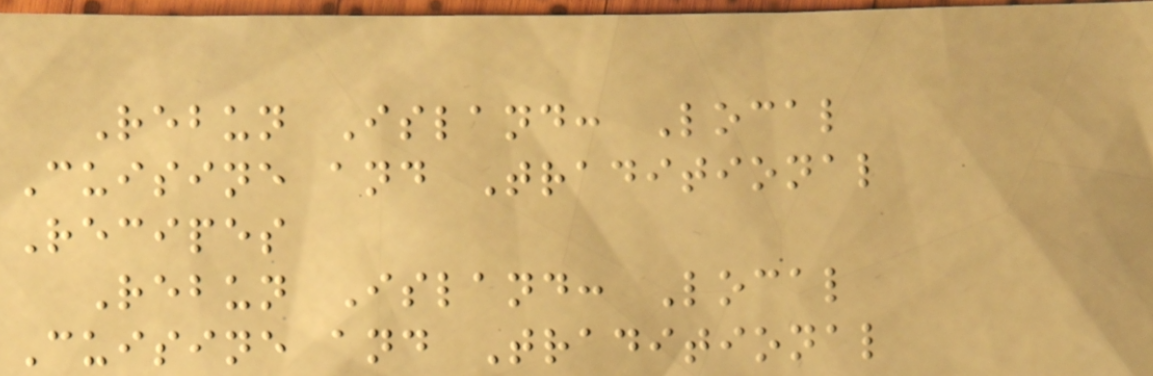Rebun Island: Local
Cuisine and Traditional
Recipes
Rebun Island: Local
Cuisine and Traditional
